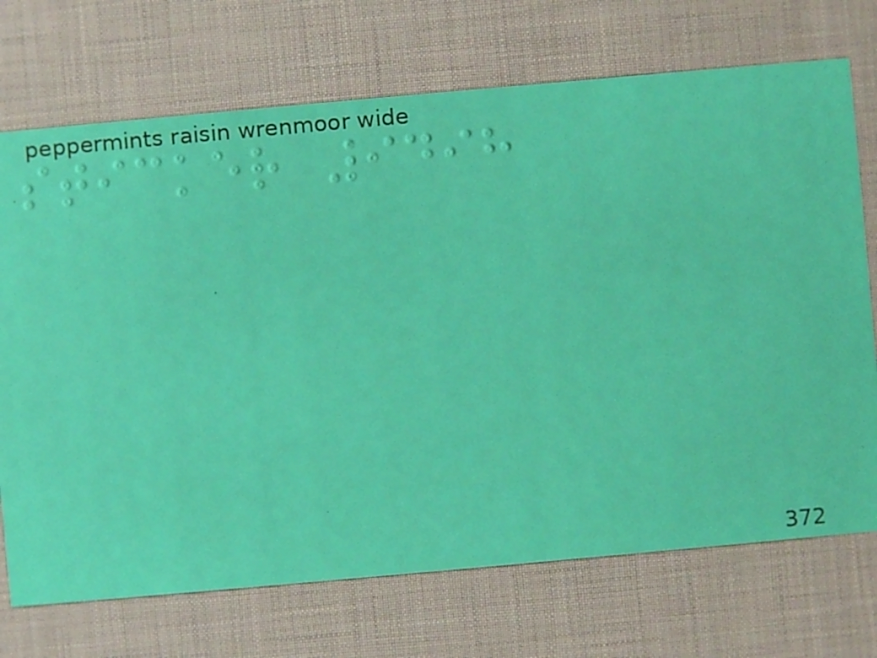sticker 9498
